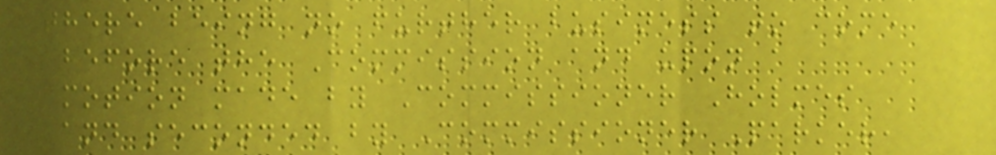There being no further business to come
before the Commission and upon a
motion made by Commissioner Holmes
and seconded by Commissioner Parker,
